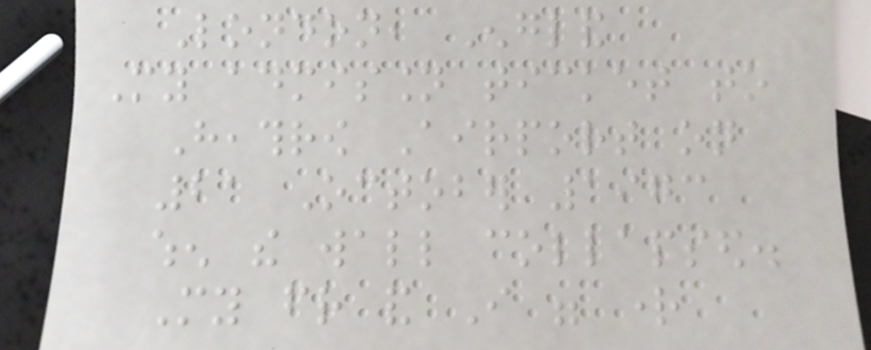London, England
My admission ticket to
Heathrow Airport on
21 October 1973
when the wall collapsed.
My friend and I were right
